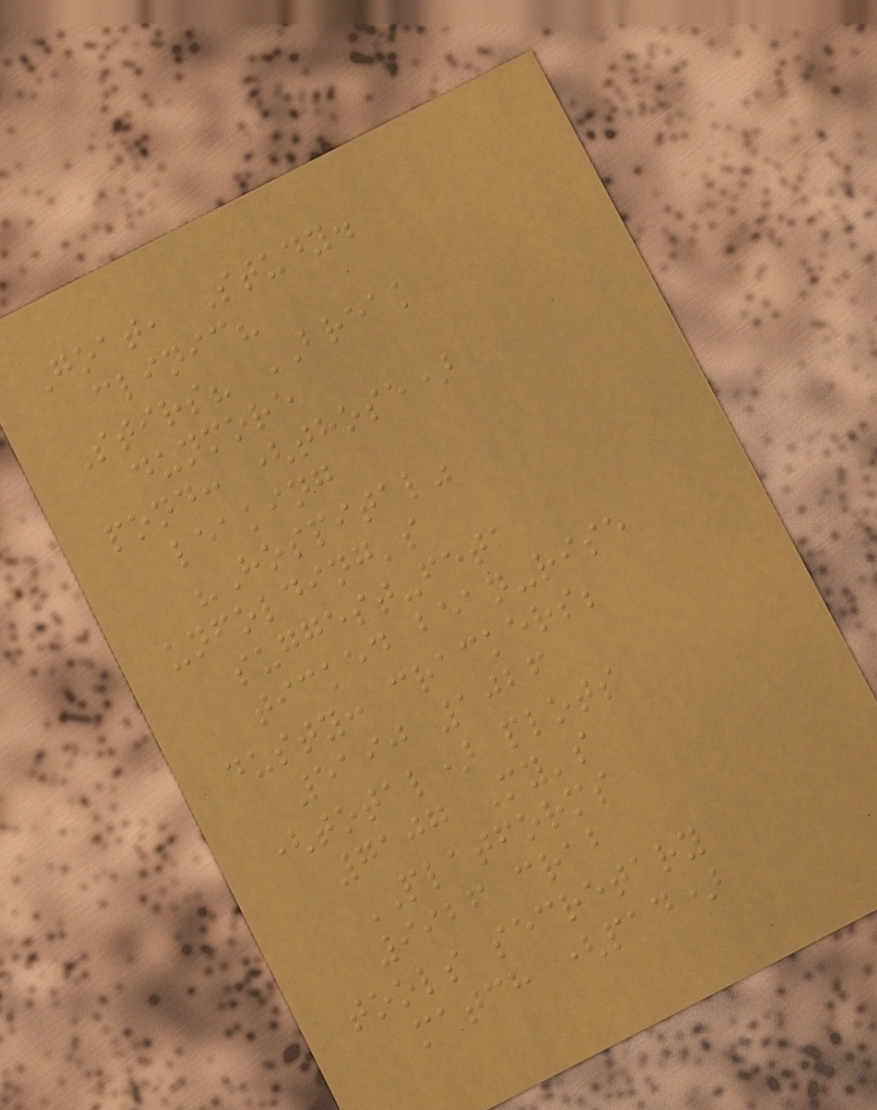Goat, Study.
clinic?
Stirs? BREAK
dunmore
pond: (those)
leaking
"Hospital"
unfolding's
suggest-feta
ticked bean-rise
dusty: crackers;
5190 1026
(total) plots
7107 My's
PLATFORMS
9926 crab
tools secretary
match (pad)
